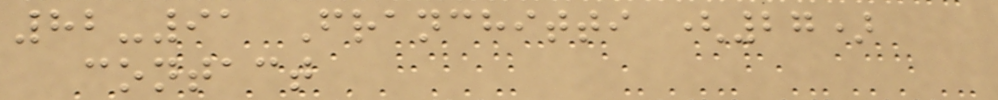82-91 Franchitti (27)
contact
